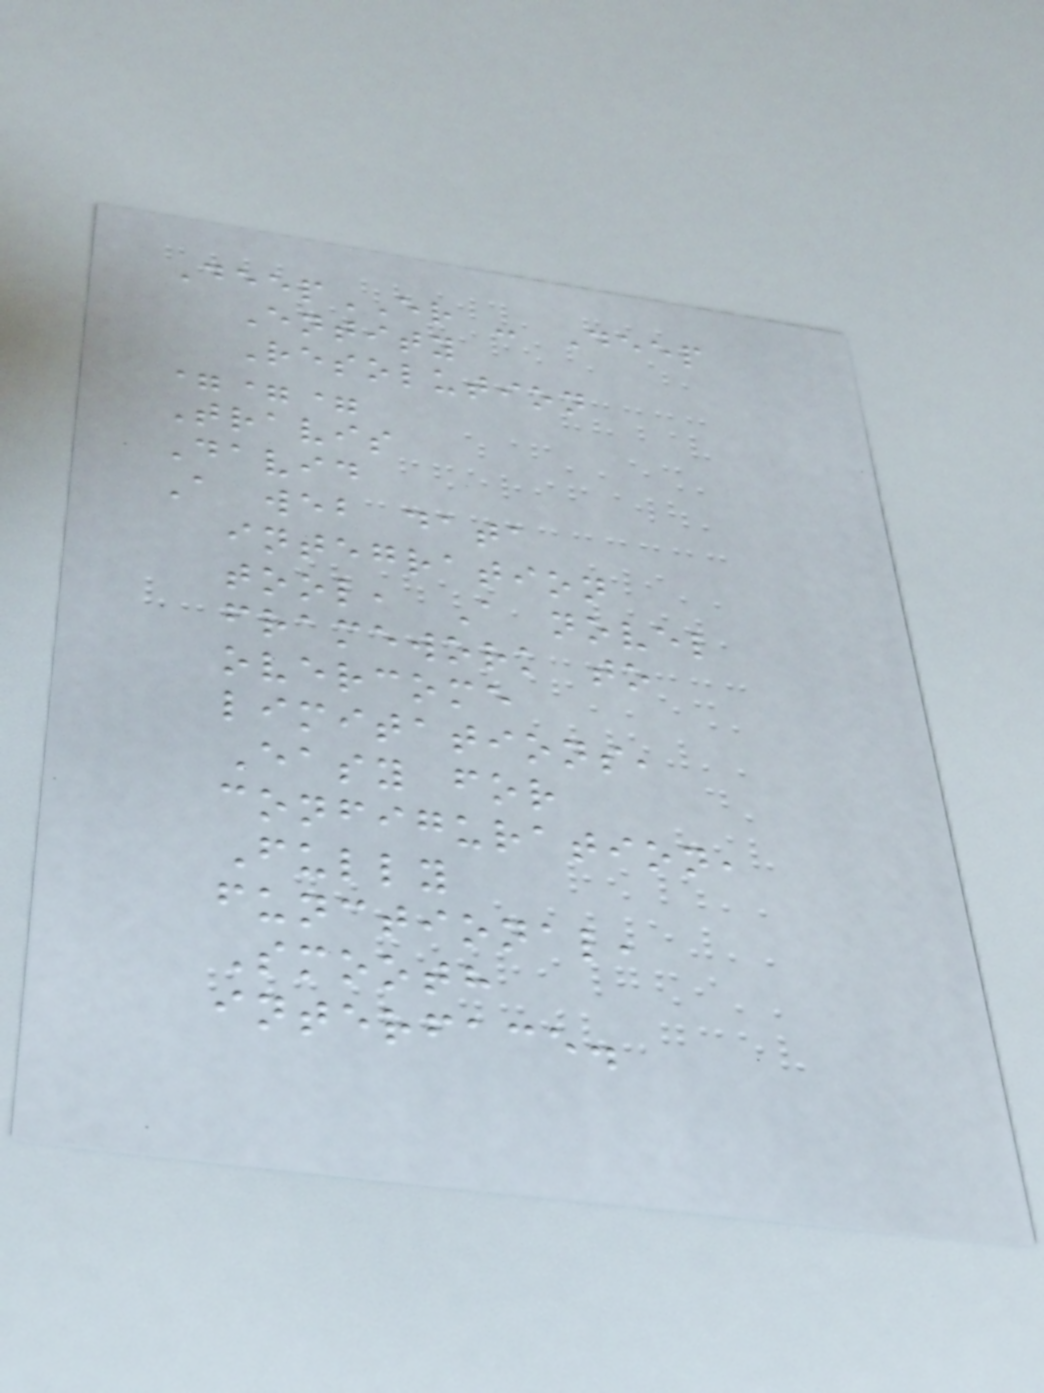DeepER - Deep
Entity
Resolution
===
Travis
David
A web data
integration
tool, A novel
framework to
overcome
limitations,
Easy for
configuration,
Fully
functional,
Smooth
interface.
